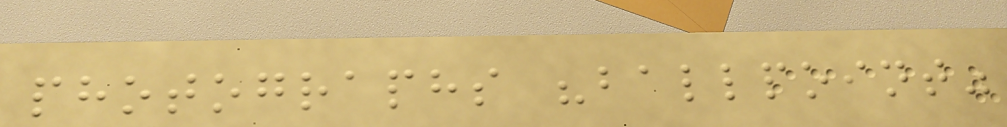photographs "ballpoint"
